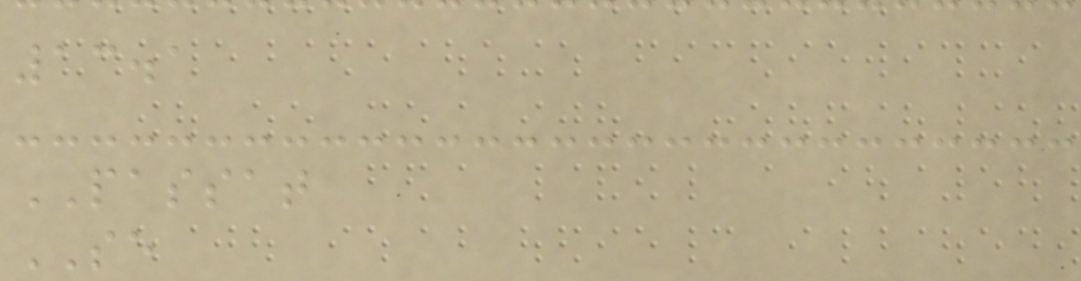13.1
PASSAT
SE
